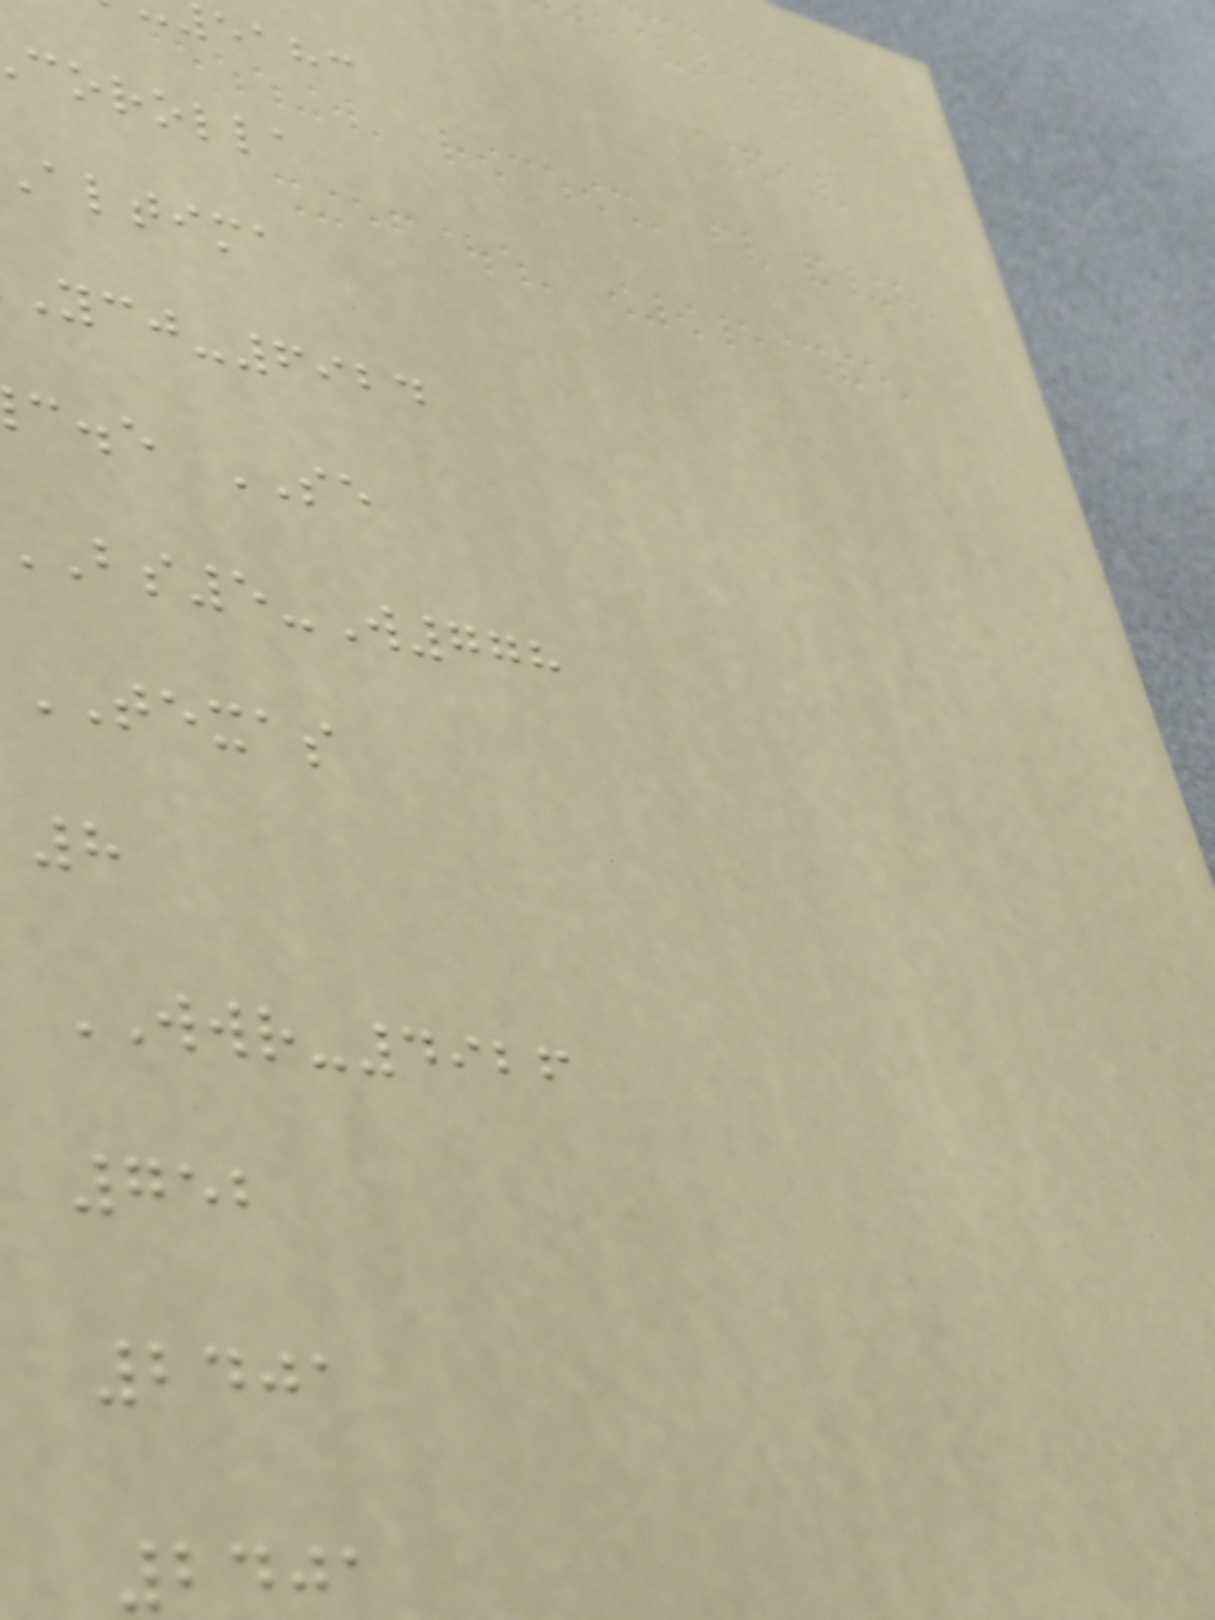eahc
corolla
altima
ycj-6924
c.e SE
5-W778
TEXAS
8
WWR-4926
752
2401
2401
